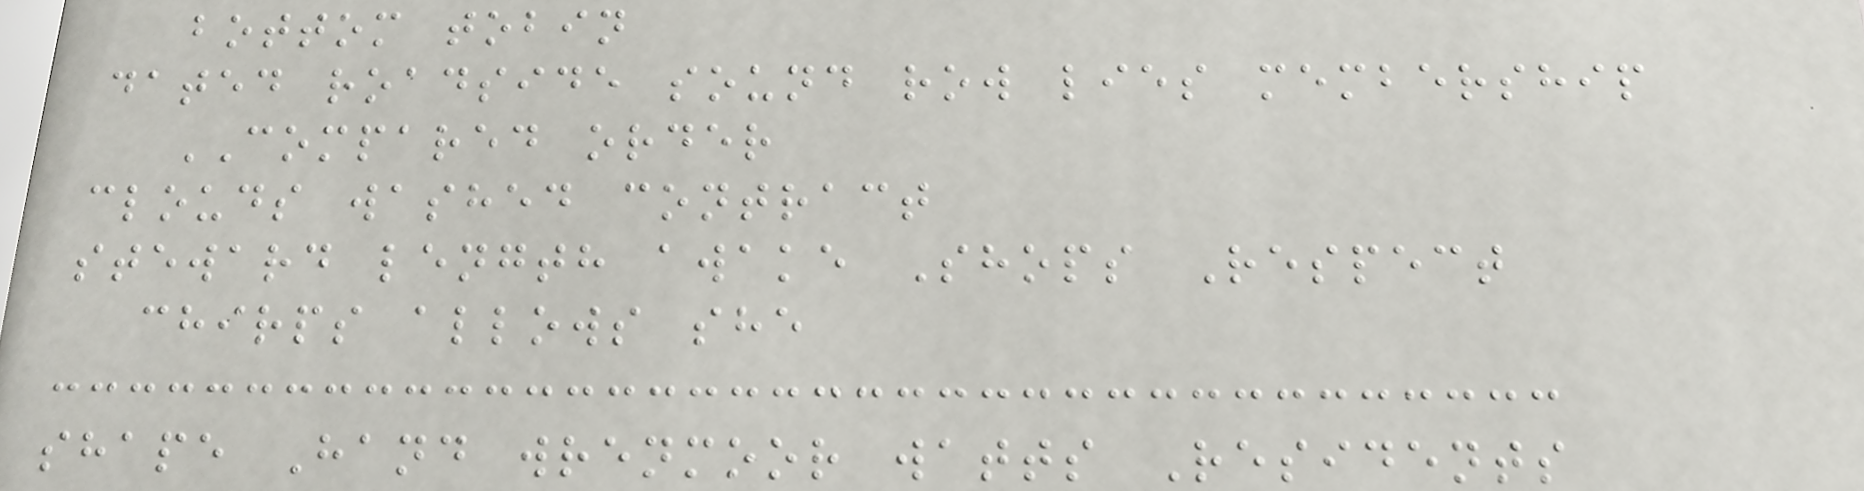bottom tobin
dated roadside sound row lies membership
COMPARED order
clouds washed contract
steward length awake Shops Respect
chirps allows she
shape Hand wrenmoor watts Residents
